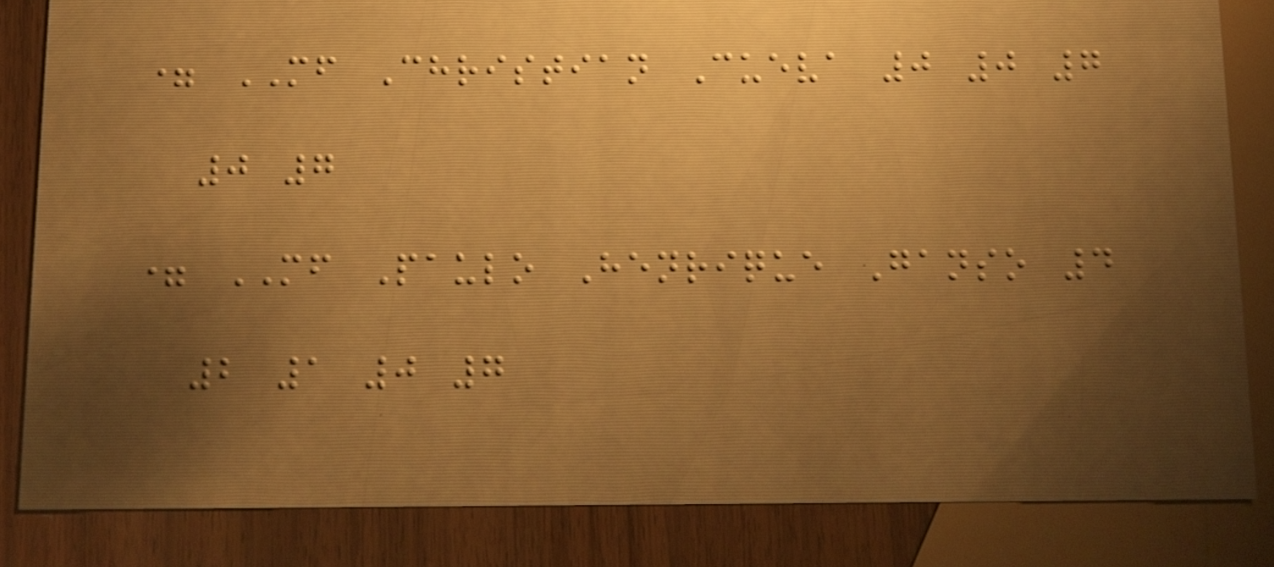= MF Christian Cueva 0 0 7
0 7
= MF Paulo Henrique Ganso 4
2 1 0 7
